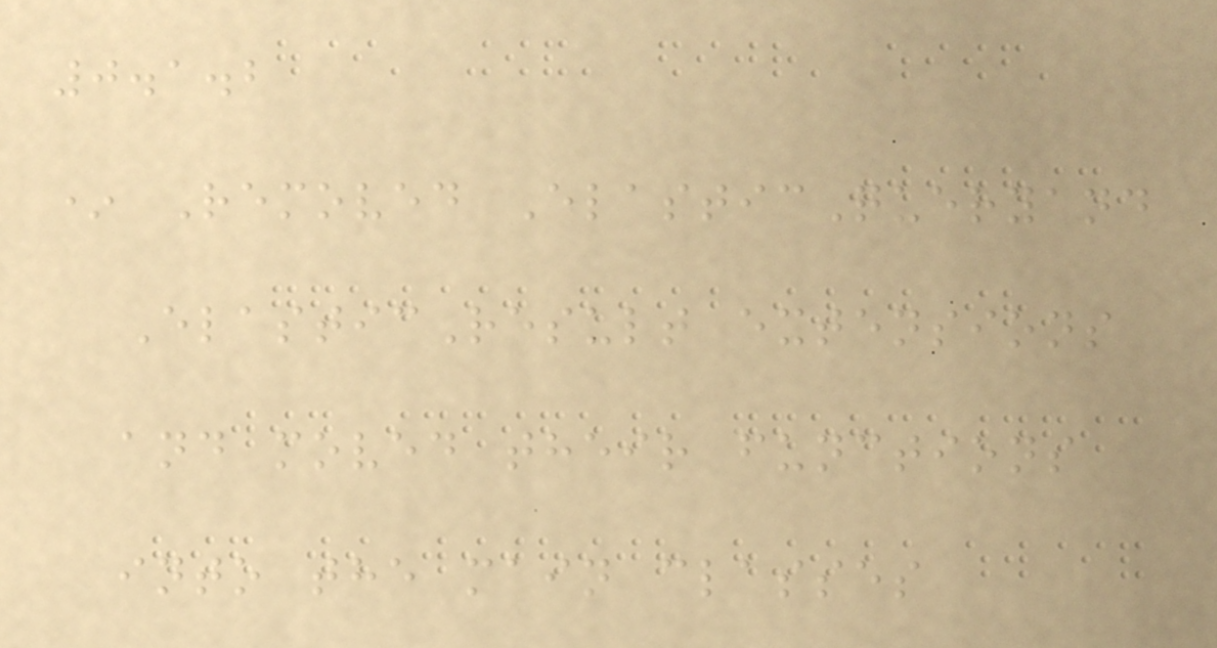0.1.2
* Removed ElasticQueryand
ElasticResult extensions
and moved their functions
into the main classes
